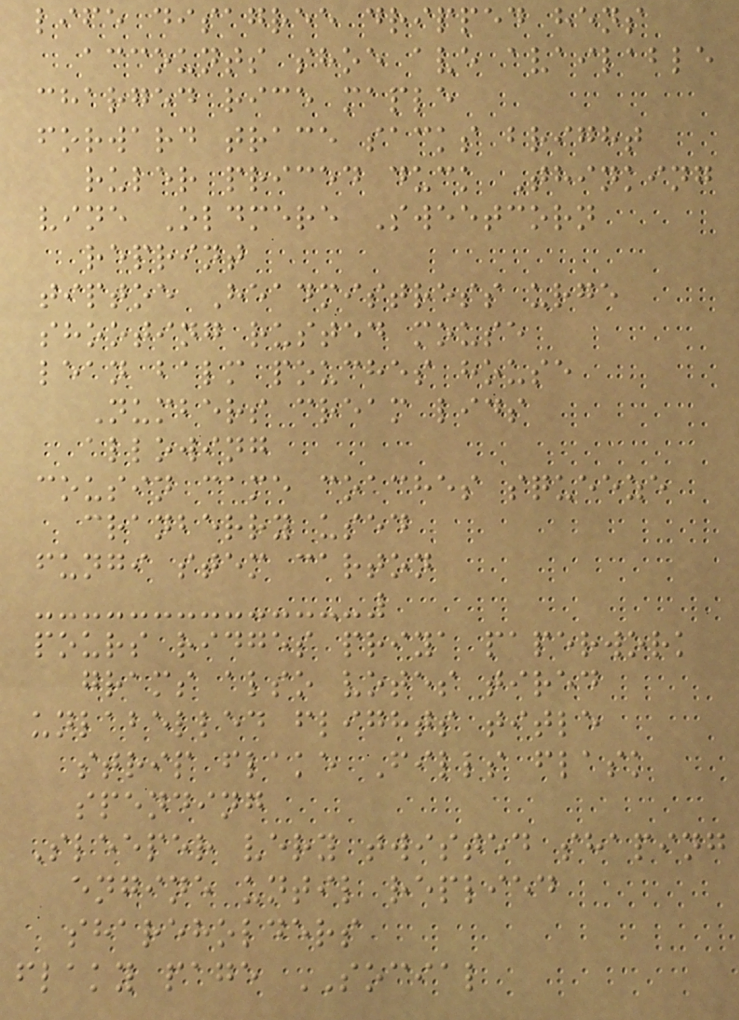life disagree dripped hens
accounts shoe ave available
charged rice maple
forward trace sacks bright
ruler priced duck Thinking
vine Oldmere Sweetcorn
reprint
tiptoe Headmistress urge
shooting rusted mouse
lean balm pouches house
Numbers cream lids
allowing
cousin came coaches squeeze
cranberry used
fungi stem carton
pours ridges priya paperwork
grams also votes tired
unlabelled flights title
strip flake Fills flask
spending
Sleeper very twisted shaping
engine until replied
shareholders
flaky page SOCIAL
